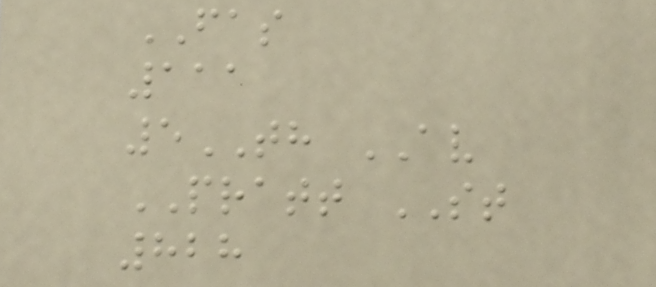FAS
111
5TH AV
PRATT ST
828
